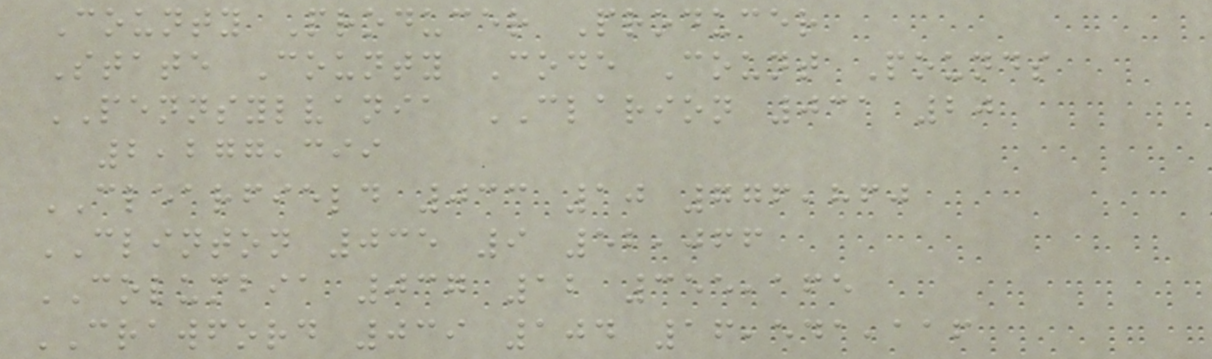County Producer Producer
State County Code Count Pounds
PENNSYLVANIA CLARION 031 20
2,277,399
CLEARFIELD 033 10 776,860
CLINTON 035 9 52,066
COLUMBIA 037 12 355,165
CRAWFORD 039 104 16,541,116
